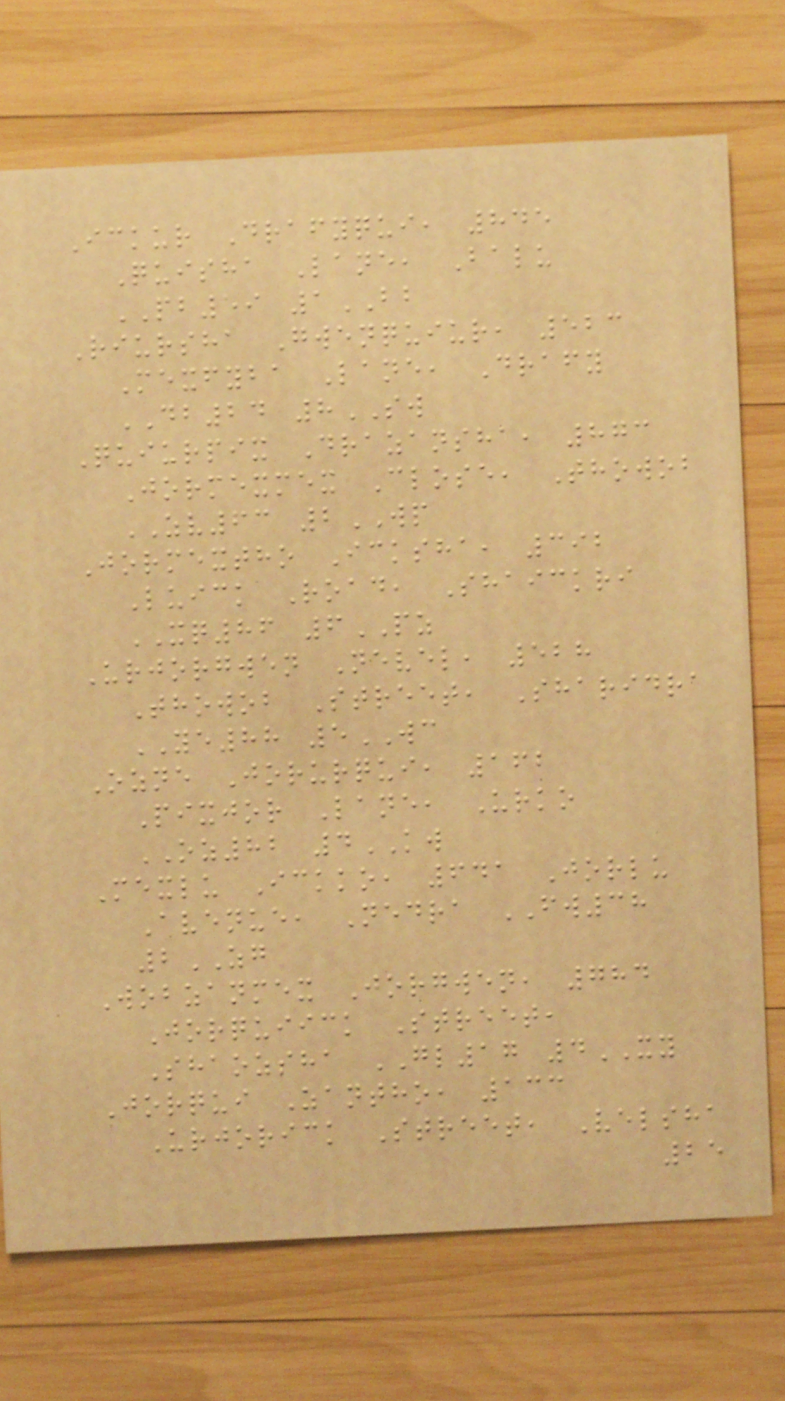Ickur Drafyqui, 845
Quisha Lane, Balu
PB59 1BB
Riursha Gwenquiur, 523
Mexfyba Lane, Drafy
DB24 8SW
Quiurpix Drazansha, 873
Jormexmex Close, Thowob
ZV63 2WP
Jormextho Icksha, 392
Luick Road, Shaickri
XQ86 6PZ
Urjorgwen Nevel, 528
Thowob Street, Sharidra
YE88 5WC
Ozne Jorurqui, 162
Pixjor Lane, Urko
OZ82 4KW
Mexlu Ickko, 641 Jorlu
Avenue, Nedra FW38
2ZG
Wobzanmex Jorgwen, 784
Jorquiick Street,
Shaozsha GL17 4XY
Jorqui Zantho, 133
Urjorick Street, Velsha
25
